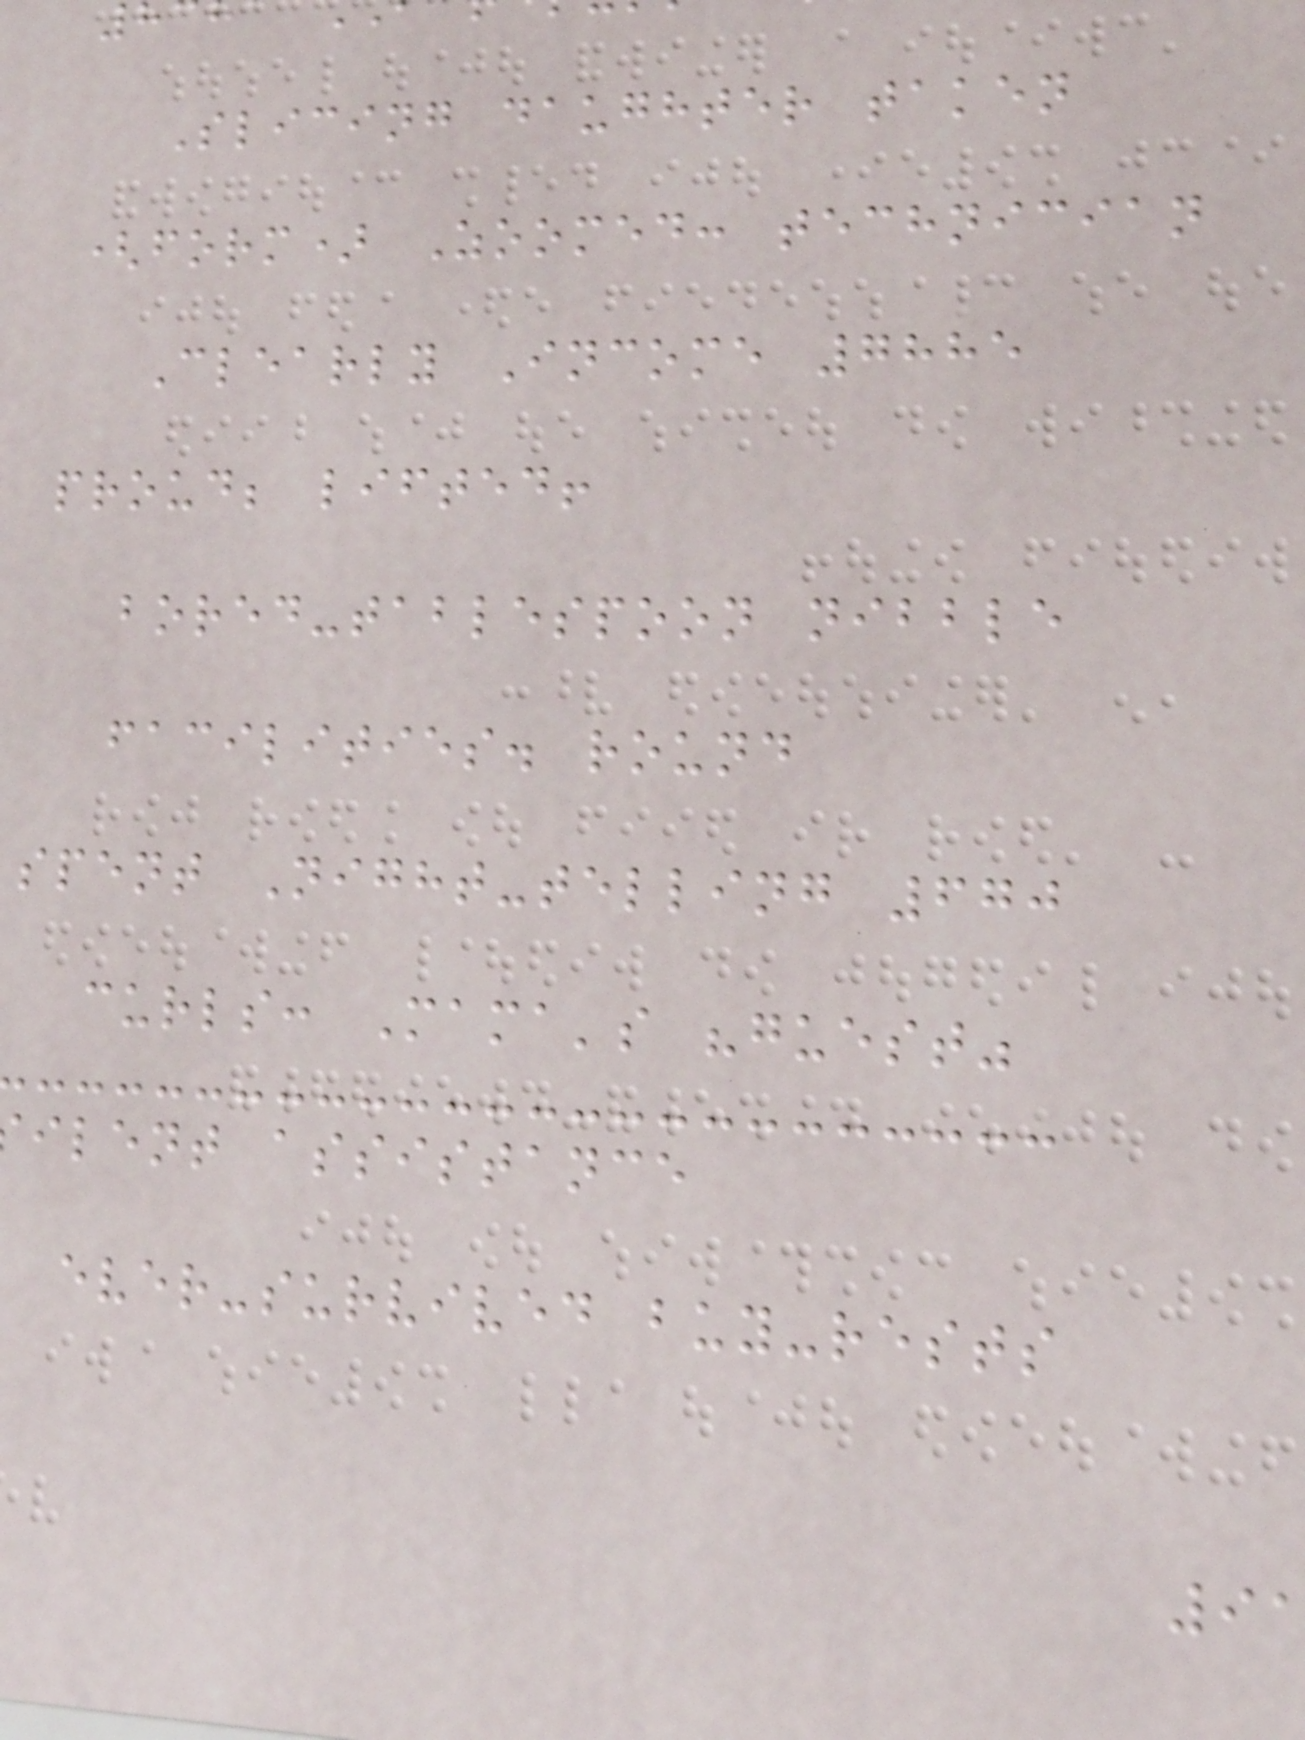Slicing daughter taken
(form) Zoomed: technician
Clearly Income 7885
proud; lifted!
bored-tablespoon nibble
facilities. round
spent Night-telling 670
curls: Mama's "guest"
ilent assistance
ever-survived buy-rests
